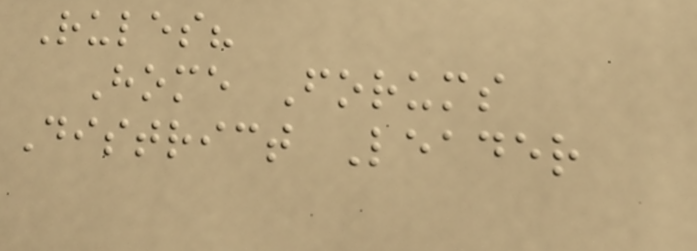Rules?
Home Forums
District Leader
